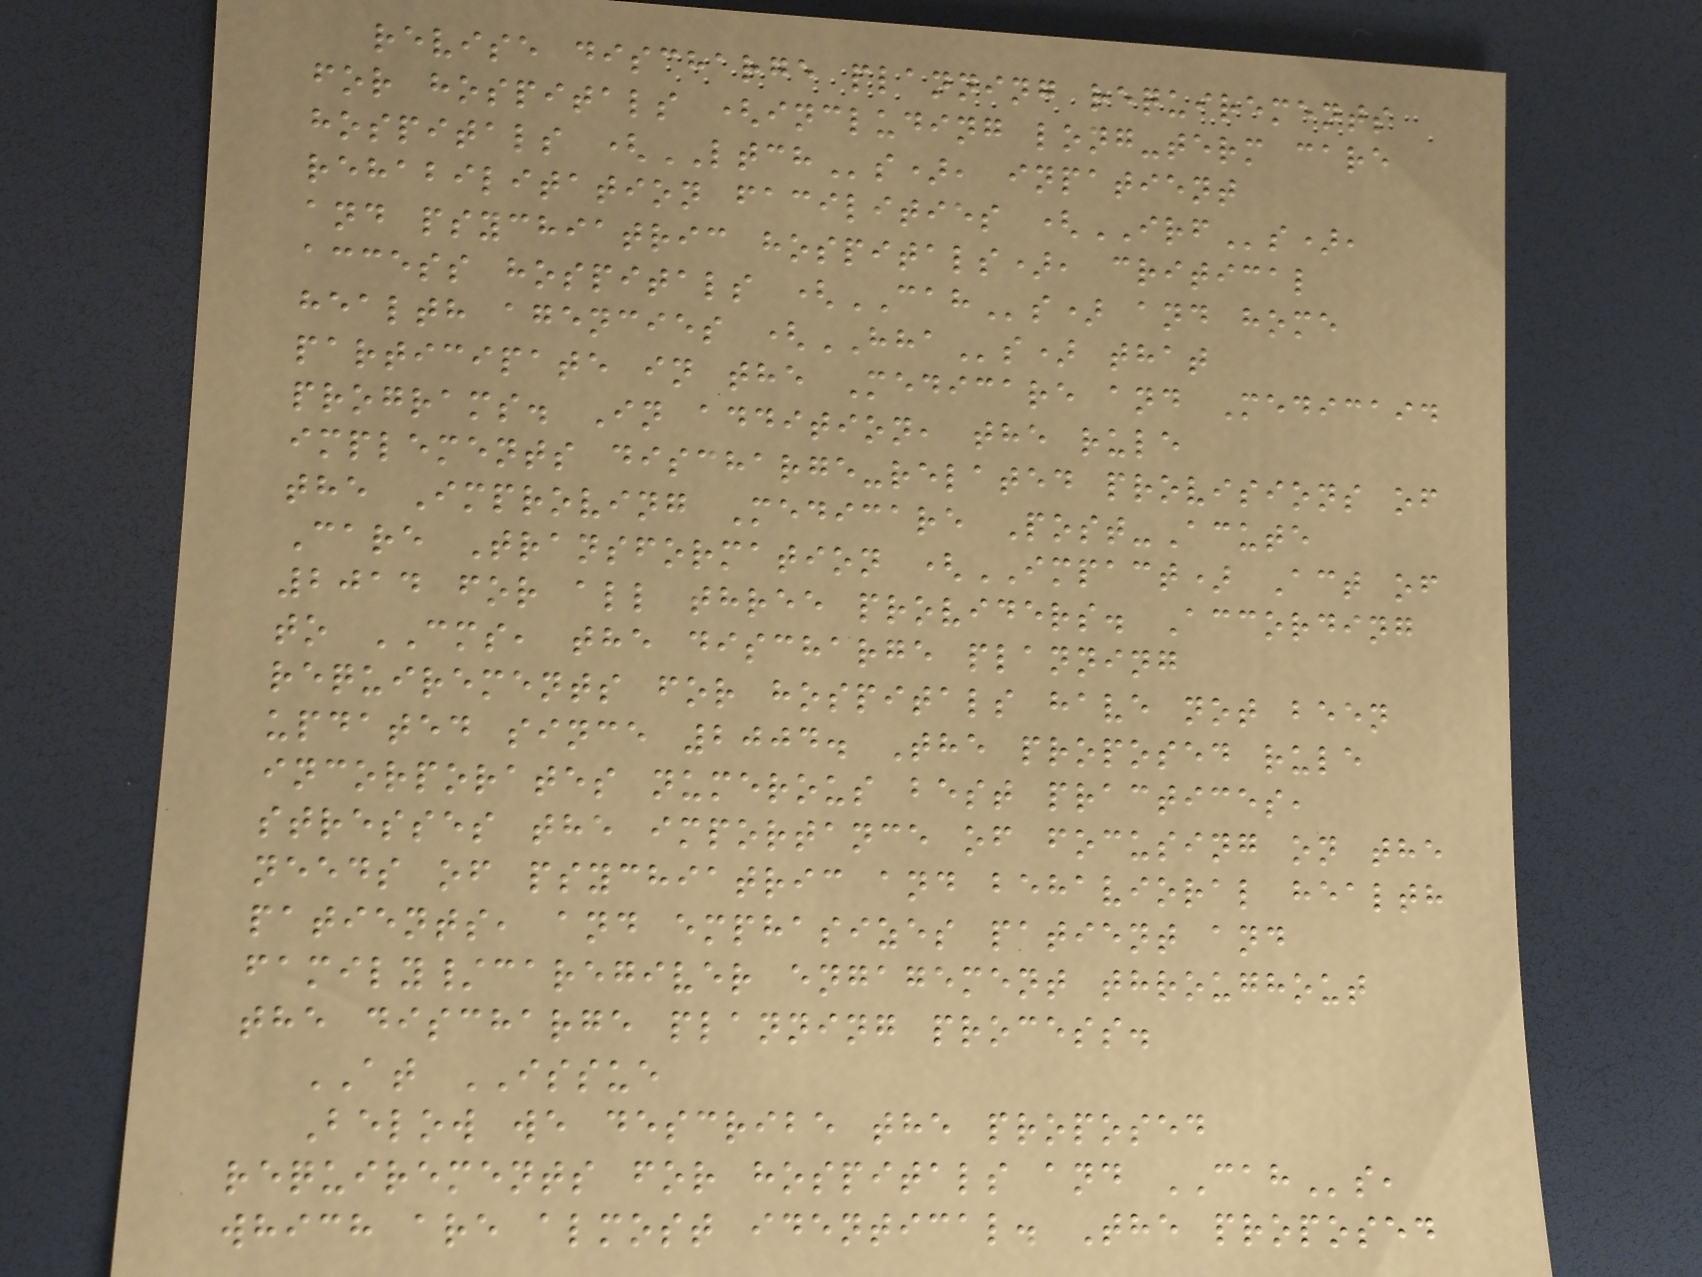revise discharge planning requirements
for hospitals (including long-term care
hospitals (LTCHs), inpatient
rehabilitation facilities (IRFs),
and psychiatric hospitals), critical
access hospitals (CAHs) and home
health agencies (HHAs) that
participate in the Medicare and Medicaid
programs. In addition, the rule
implements discharge-related provisions of
the Improving Medicare Post-Acute
Care Transformation (IMPACT) Act of
2014 for all three providers. According
to CMS, the discharge planning
requirements for hospitals have not been
updated since 2004. The proposed rule
incorporates numerous best practices,
stresses the importance of focusing on the
needs of psychiatric and behavioral health
patients, and emphasizes patient and
family/caregiver engagement throughout
the discharge planning process.
AT ISSUE
Below we describe the proposed
requirements for hospitals and CAHs,
which are almost identical. The proposed
